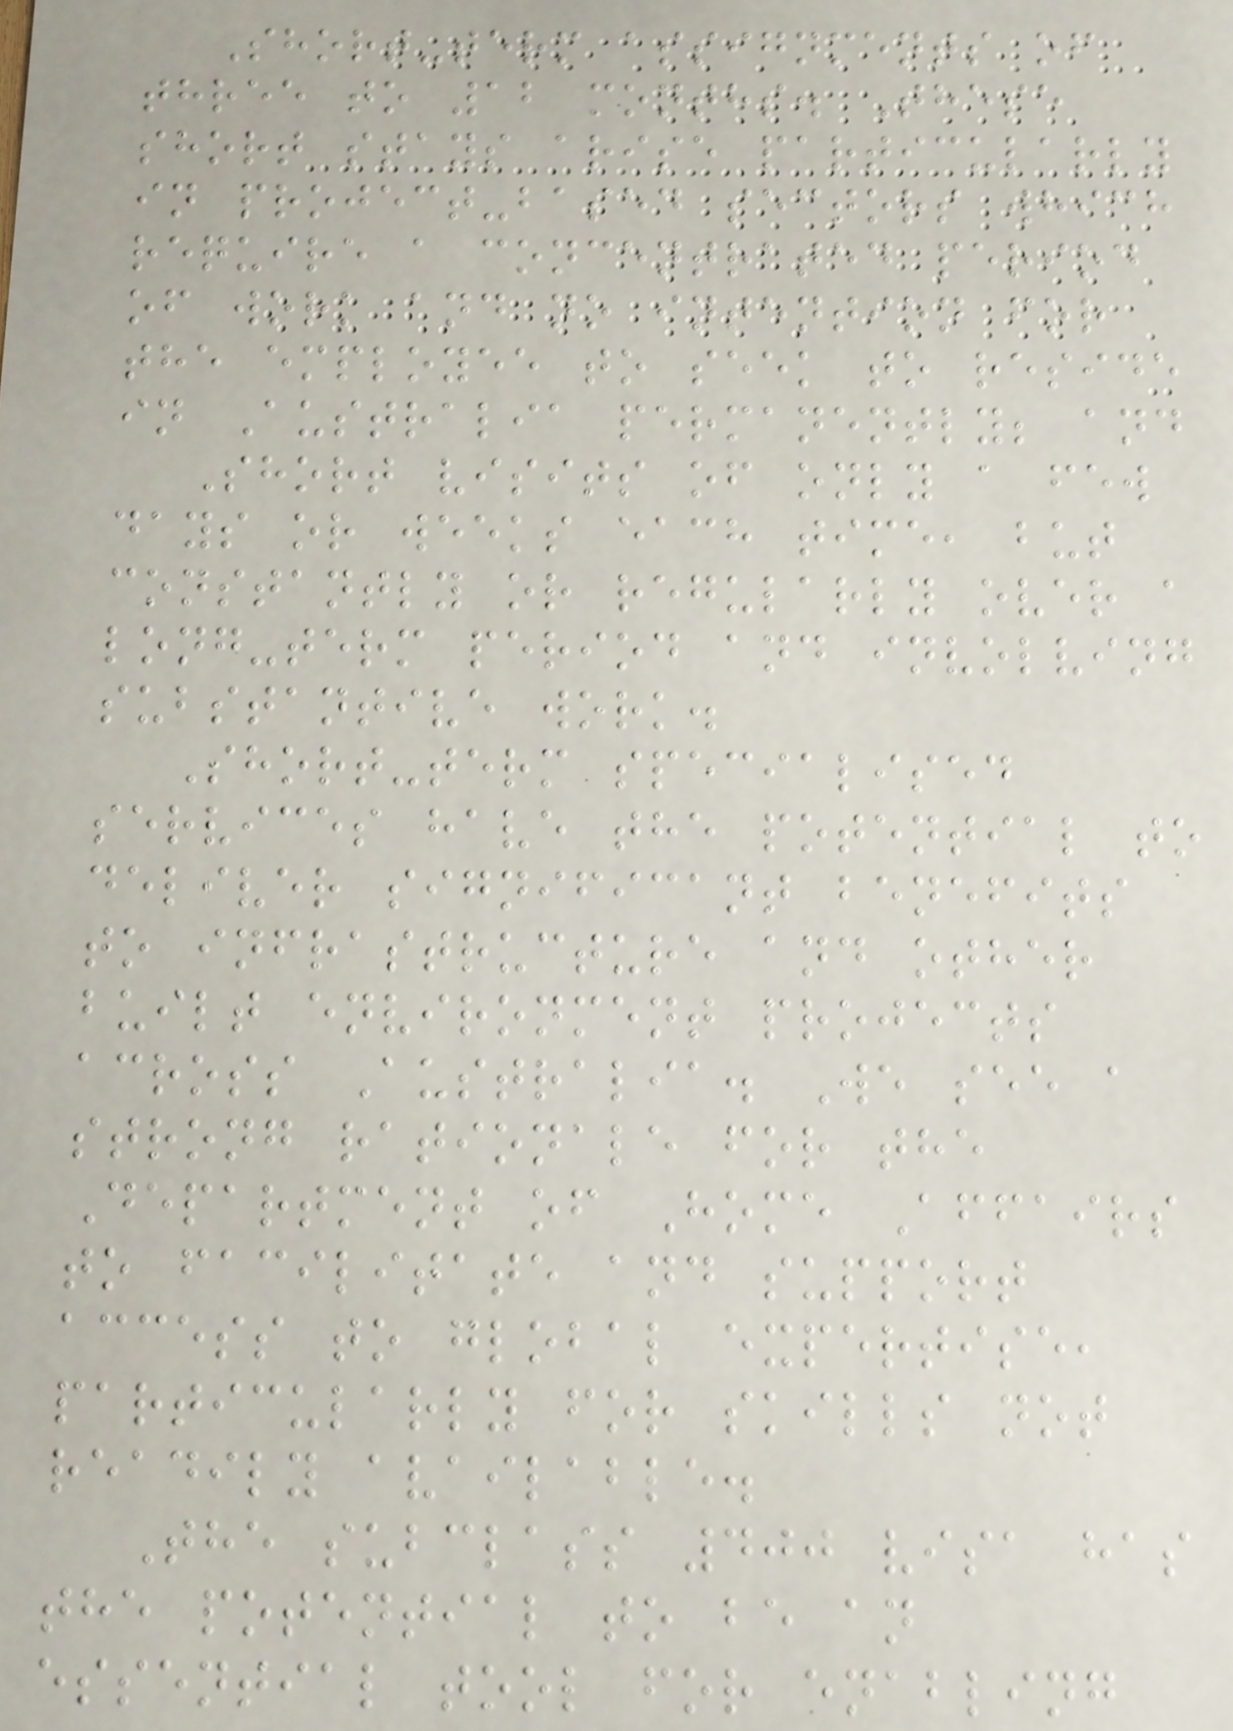Short-term assignments of
three to 12 months. These
short stays arise particularly
in project-based sectors which
require a concentrated period
of work and no intention for
the employee to seek to reside
in Australia permanently; and
Short visits of only a few
days or weeks each time, but
constantly or regularly over a
long-term period and involving
substantive work.
Short-term specialised
services have the potential to
deliver significant benefits
to infrastructure and other
built environment projects
across Australia. We see a
strong rationale for the
Department of Home Affairs
to facilitate and support
access to global expertise,
particularly for skills not
readily available.
The subclass 400 visa has
the potential to be an
essential tool for enabling
